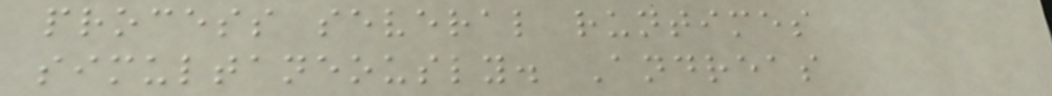process several runtimes
simultaneously. Andreas
